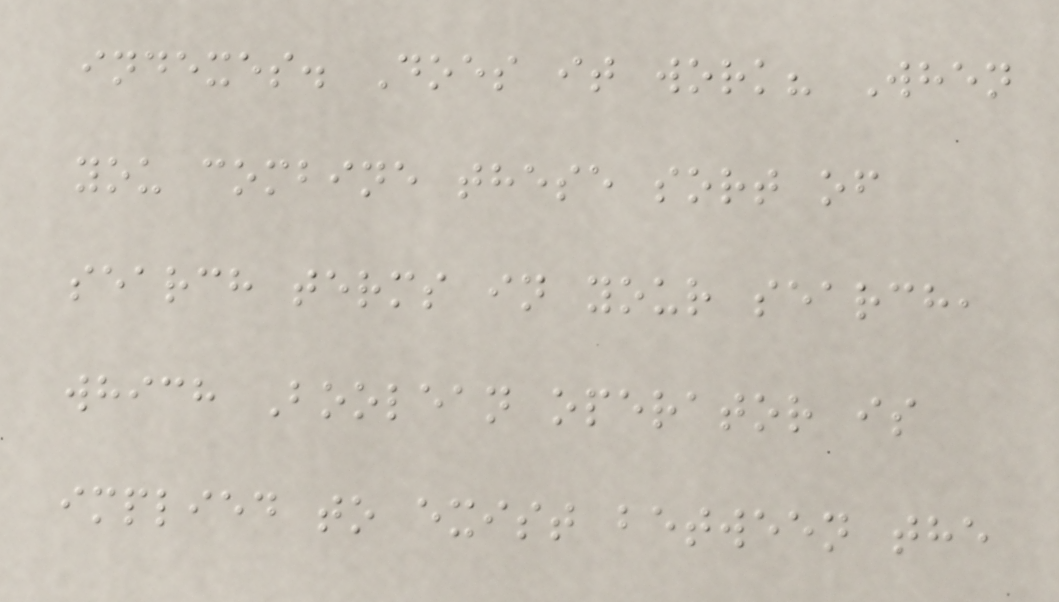indexes. Does it work? When
you combine these sort of
search terms in your search,
which Boolean operator is
implied to exist between the
